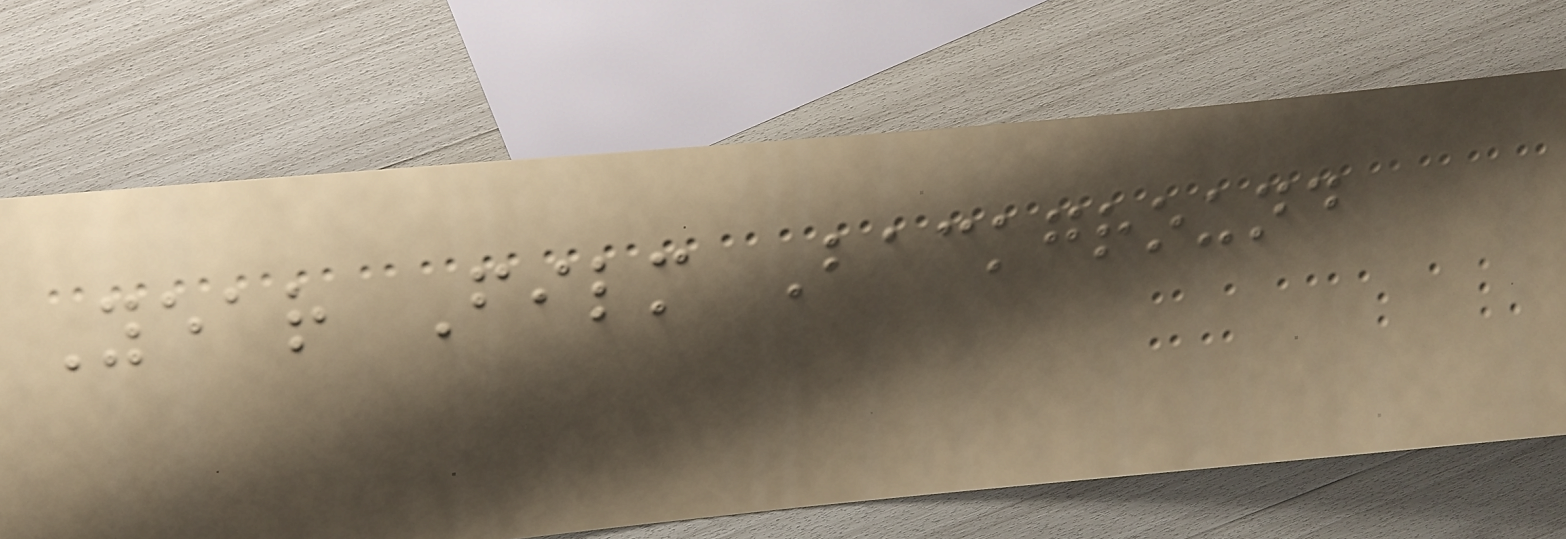Year Film Background
